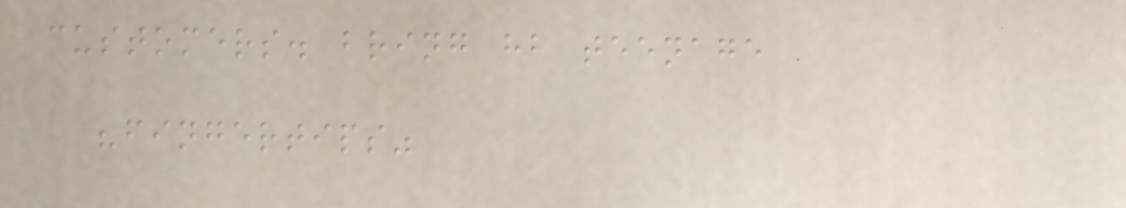customers. bring hb teenage
"fingertips"
